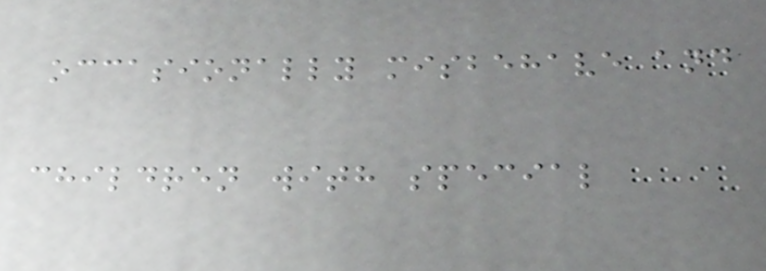occasionally misbehave and
children with special
